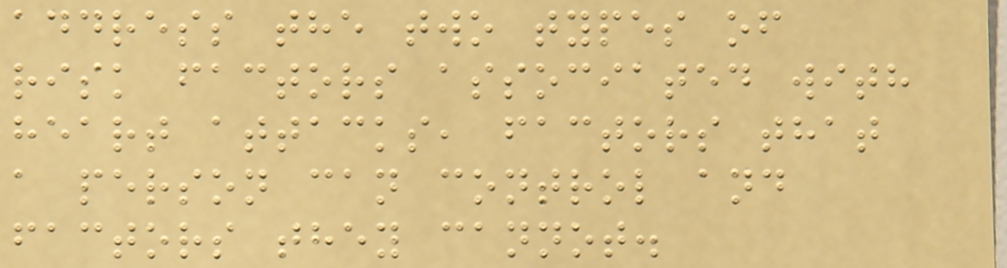address the two types of
risk factors associated with
heart attacks, factors that
a person can control and
factors they cannot.
